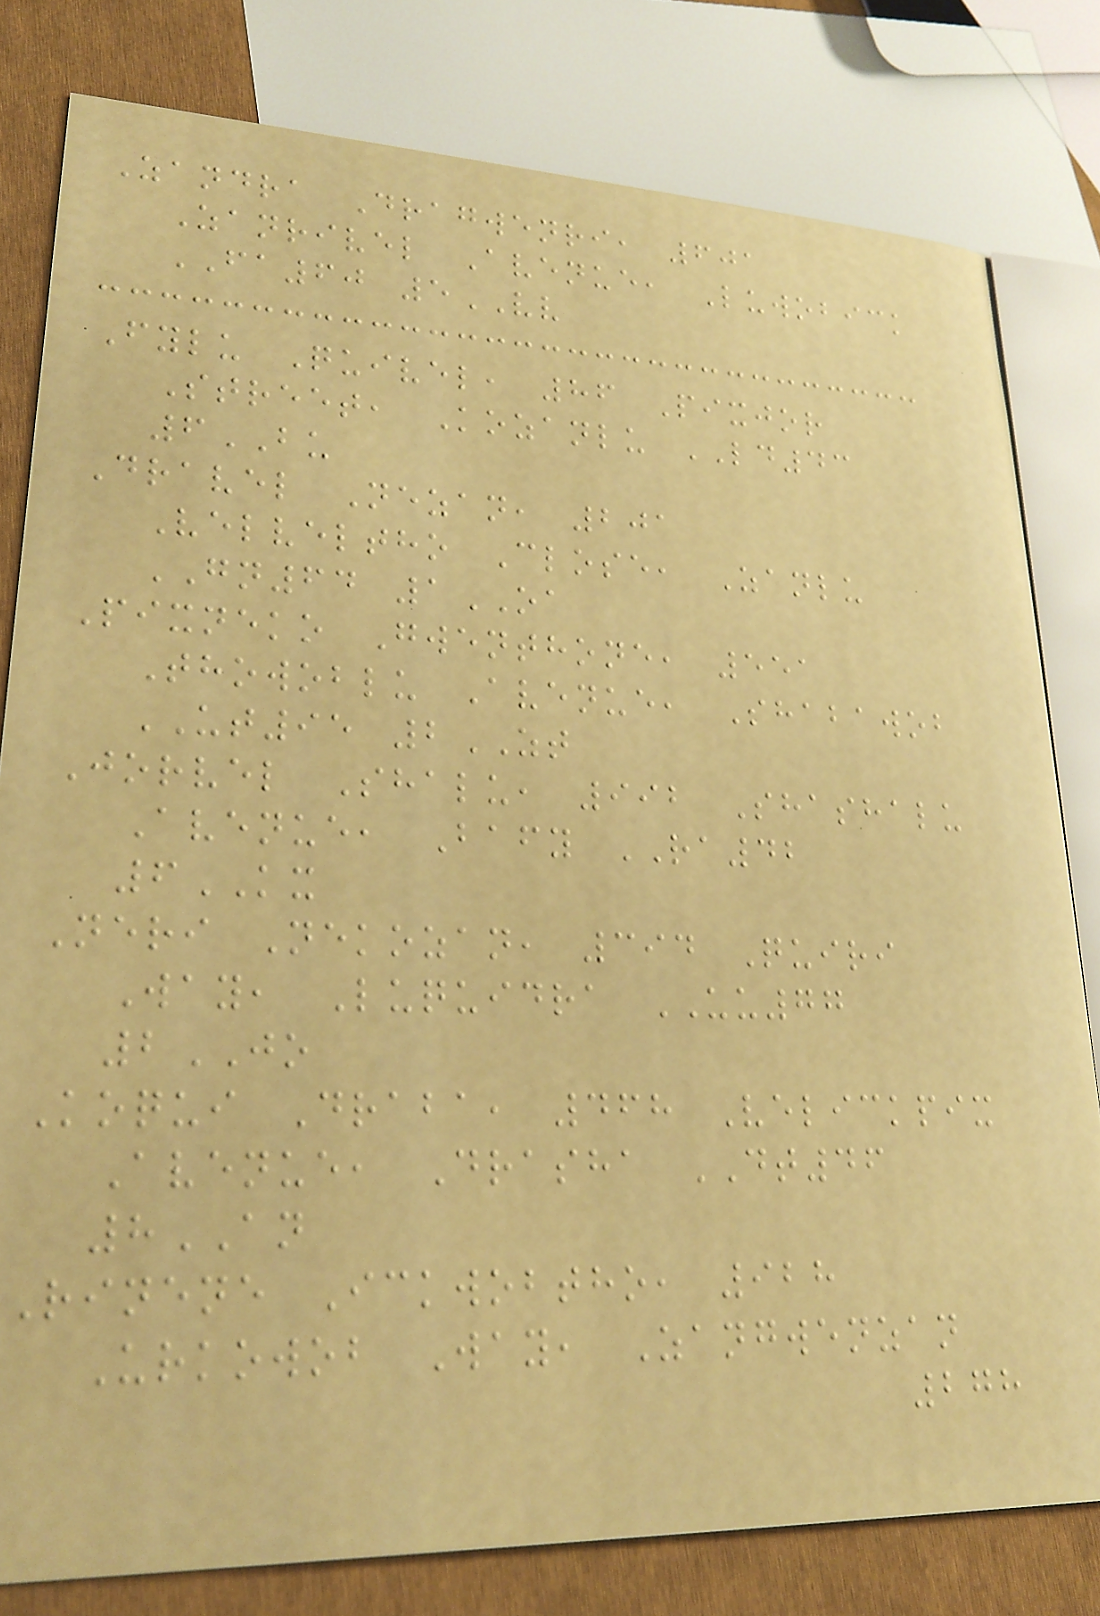Zandra Dragwenri, 601
Zanrivel Avenue, Luwobick
FA60 5VV
Fylu Quivel, 86 Pixjor
Street, Kozanlu LD43
6BU
Dravel Nezan, 201
Velveltho Close, Zanlu
GN64 1OA
Pixneko Gwenthone, 551
Thowoblu Avenue, Shabawob
UT95 2ZT
Jorvel Shalu, 992 Shashalu
Avenue, Bafy RA42
6KX
Neri Nekozan, 394 Quiri
Way, Luquidra UU77
2JO
Koqui Draba, 468 Velickpix
Avenue, Drasha DT46
8AN
Rinene Ickwobtho, 928
Urkowob Way, Zangwenzan
278
